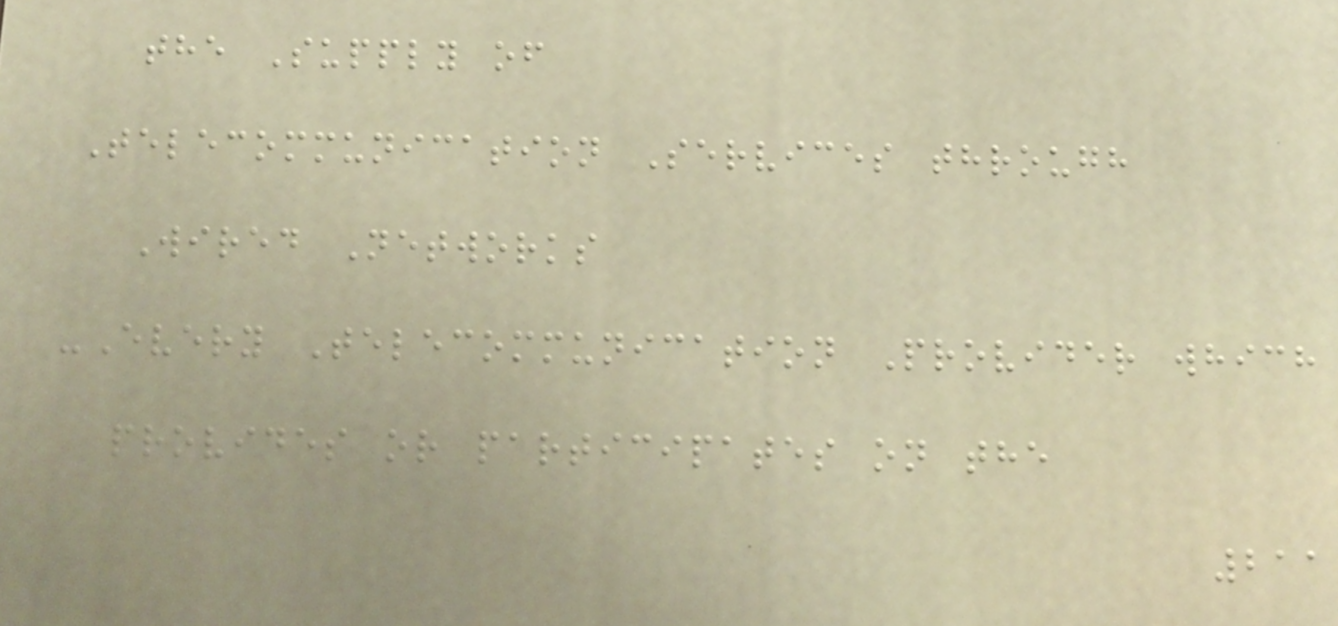the Supply of
Telecommunication Services through
Wired Networks
-Every Telecommunication Provider which
provides or participates on the
211
